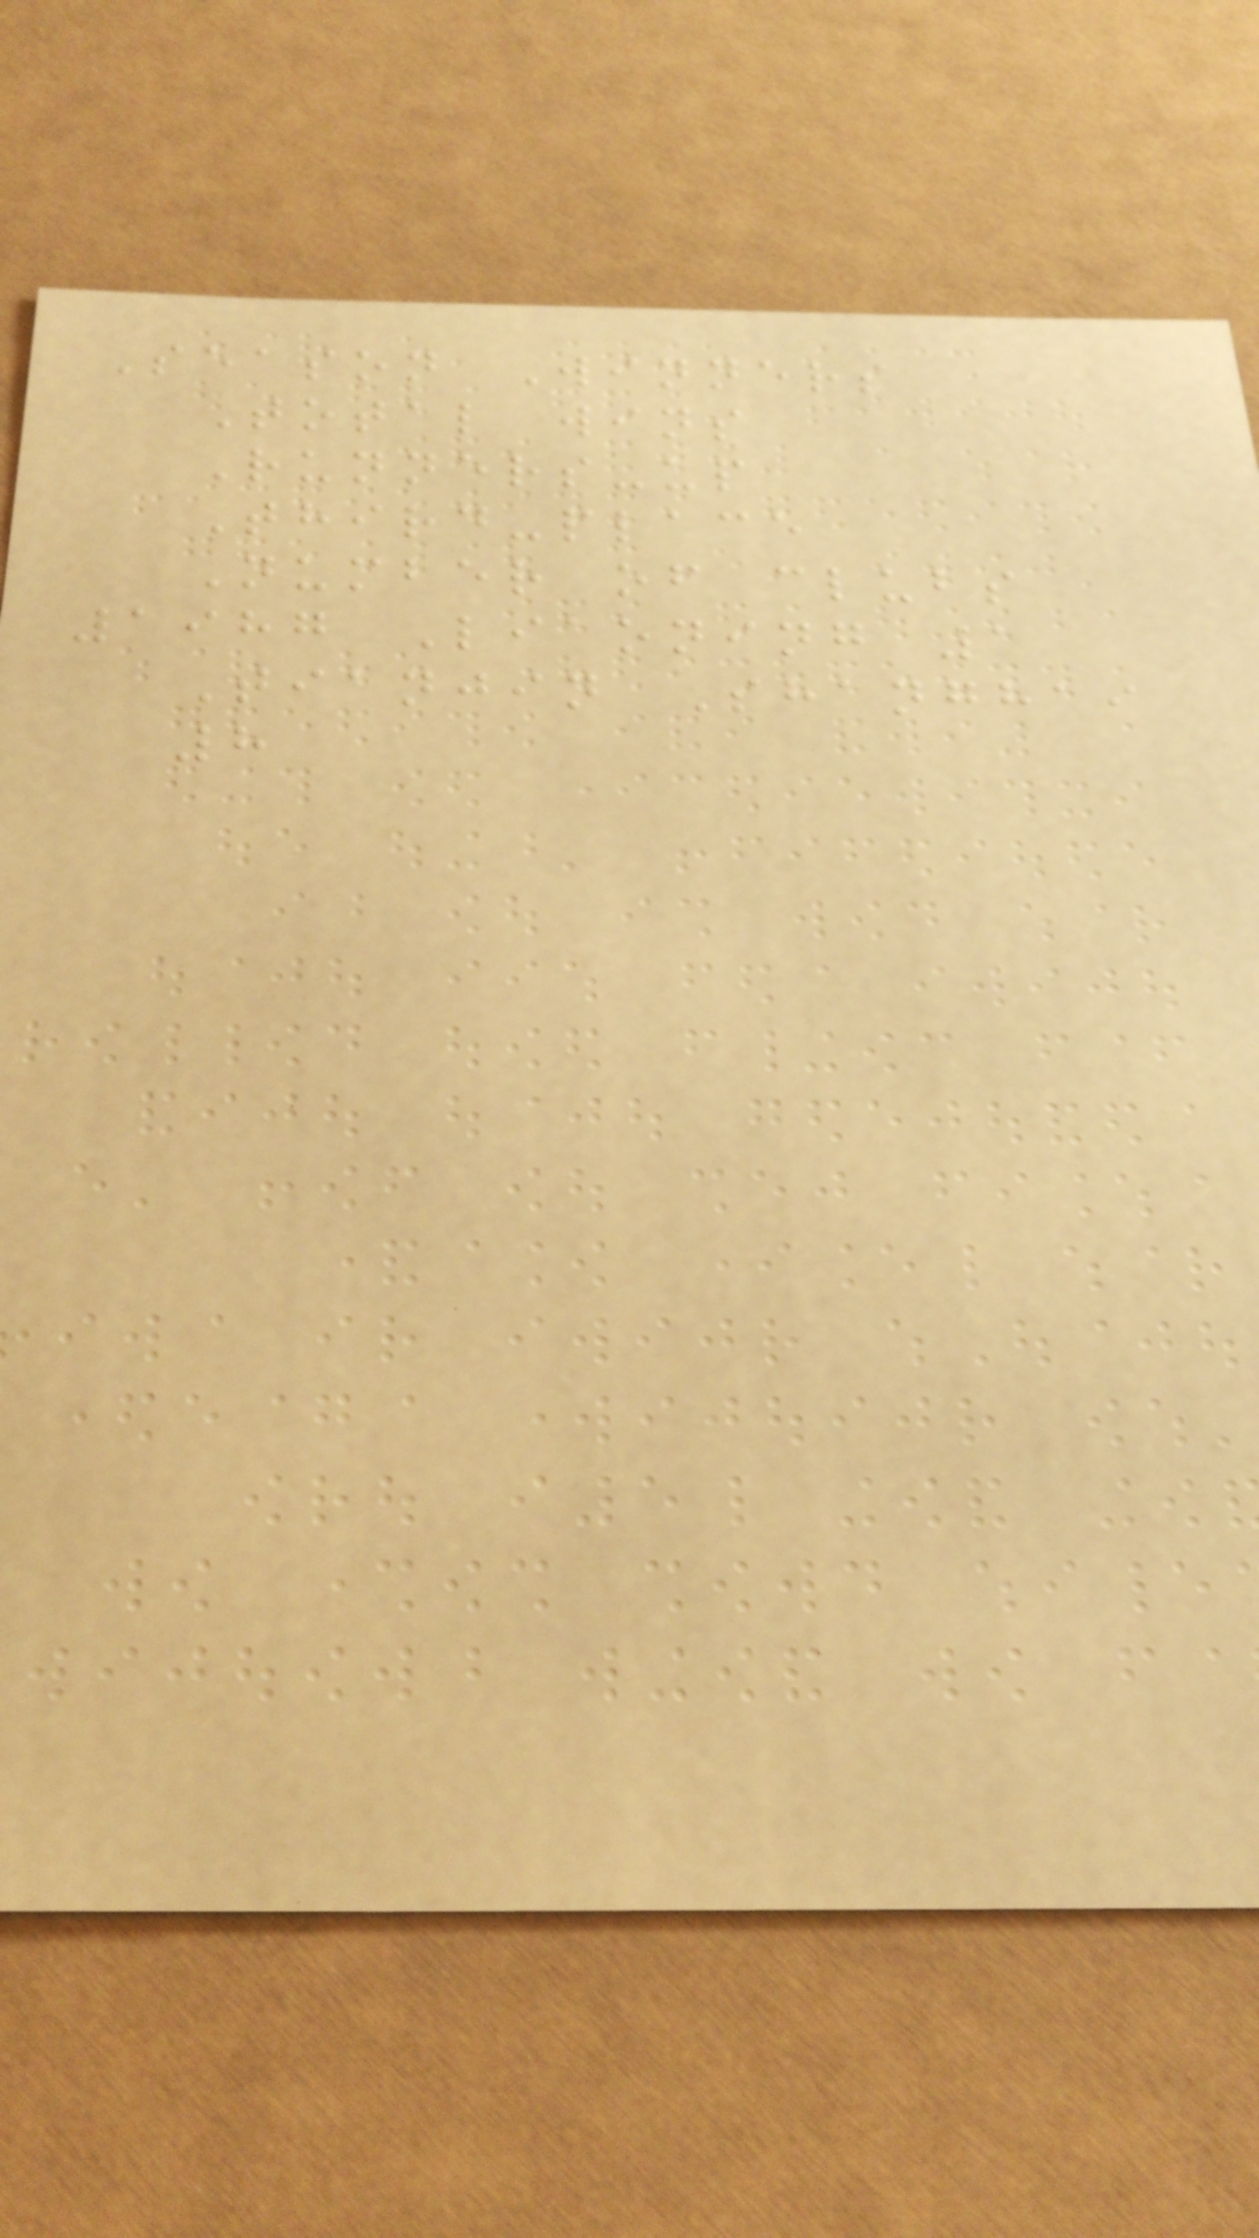Season Winners
Total wins
Runners-up
Third-place
Number of clubs
1987 Liaoning 1
Tianjin Shanghai
8
